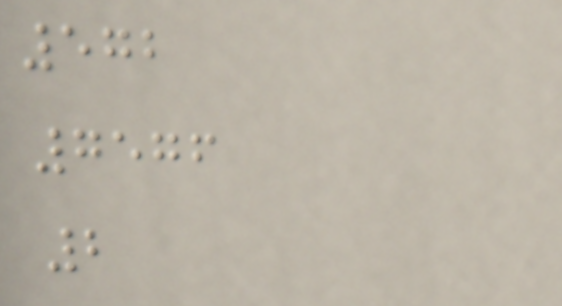572
7576
2
